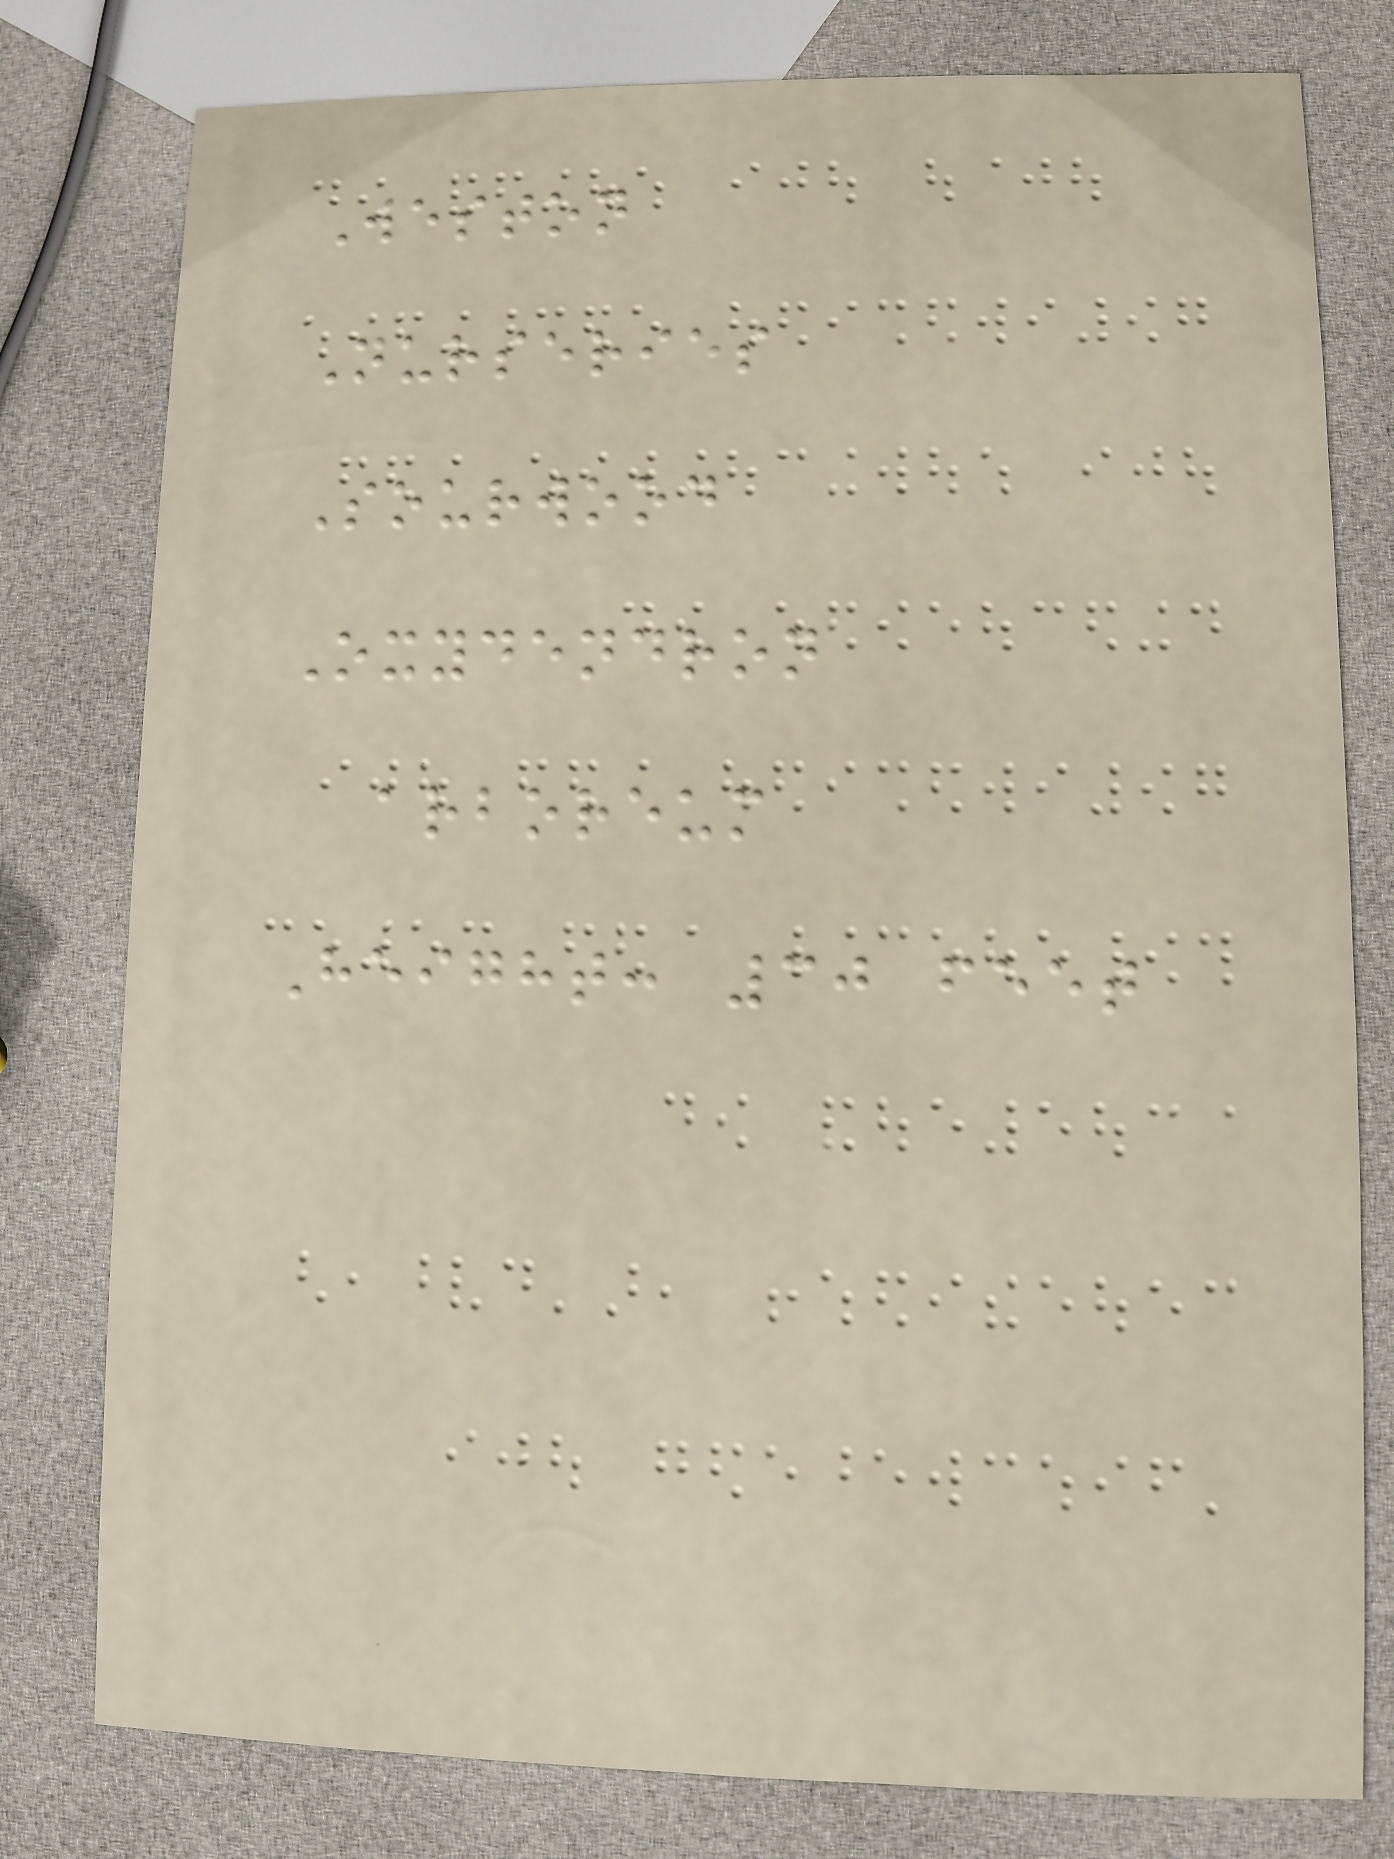Weston
Nurseries
Sourwood
Oxydendron
arboreum
Height: 30 feet
